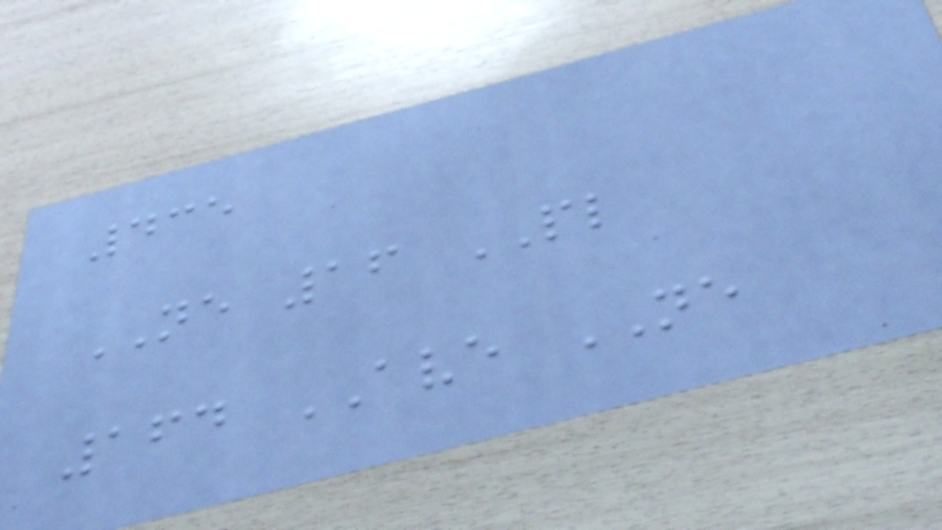435
NE 16 PL
164 AVE NE
